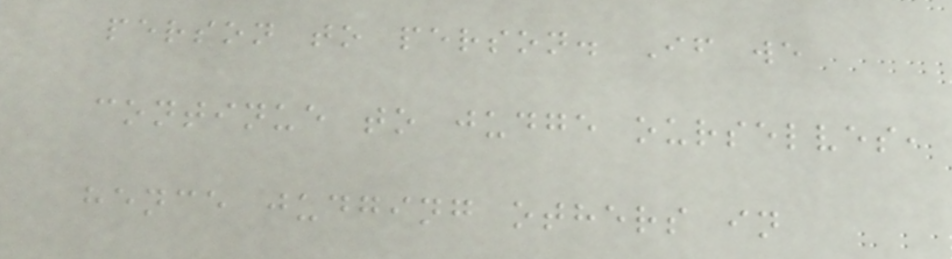person to person. If we
continue to judge ourselves,
hence judging others in
